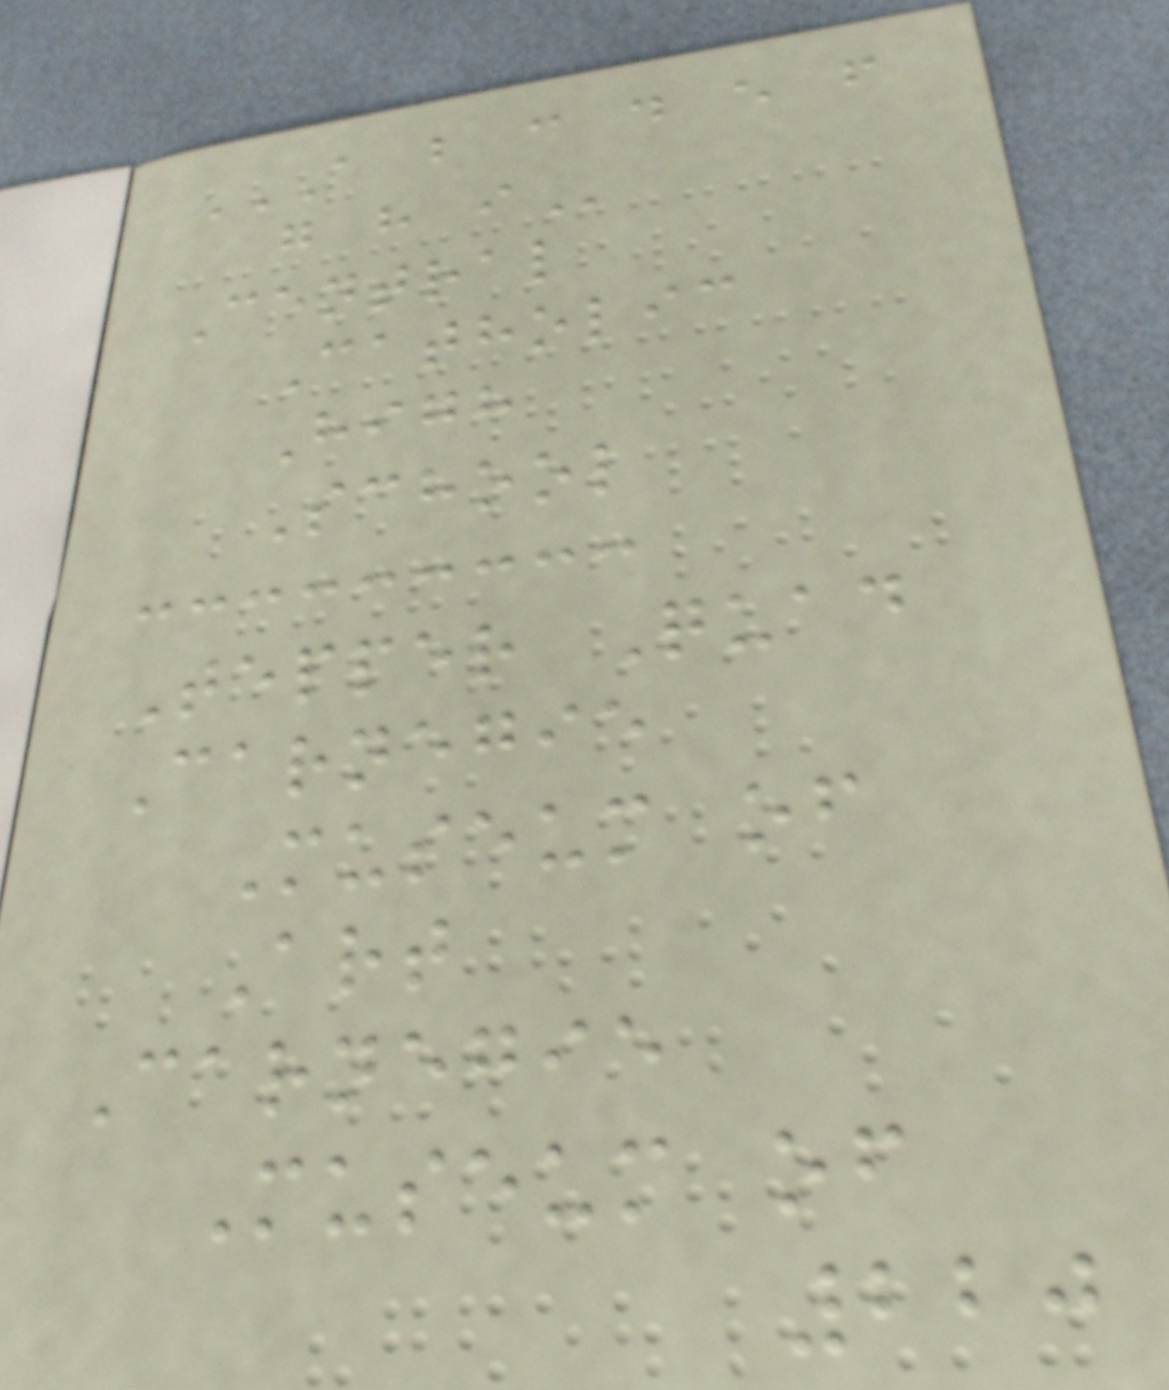A B C D E F
G H I
Central
Catholic
High
School
Tepper Quad
Carnegie
Museum of
Art
Carnegie
Museum of
220
